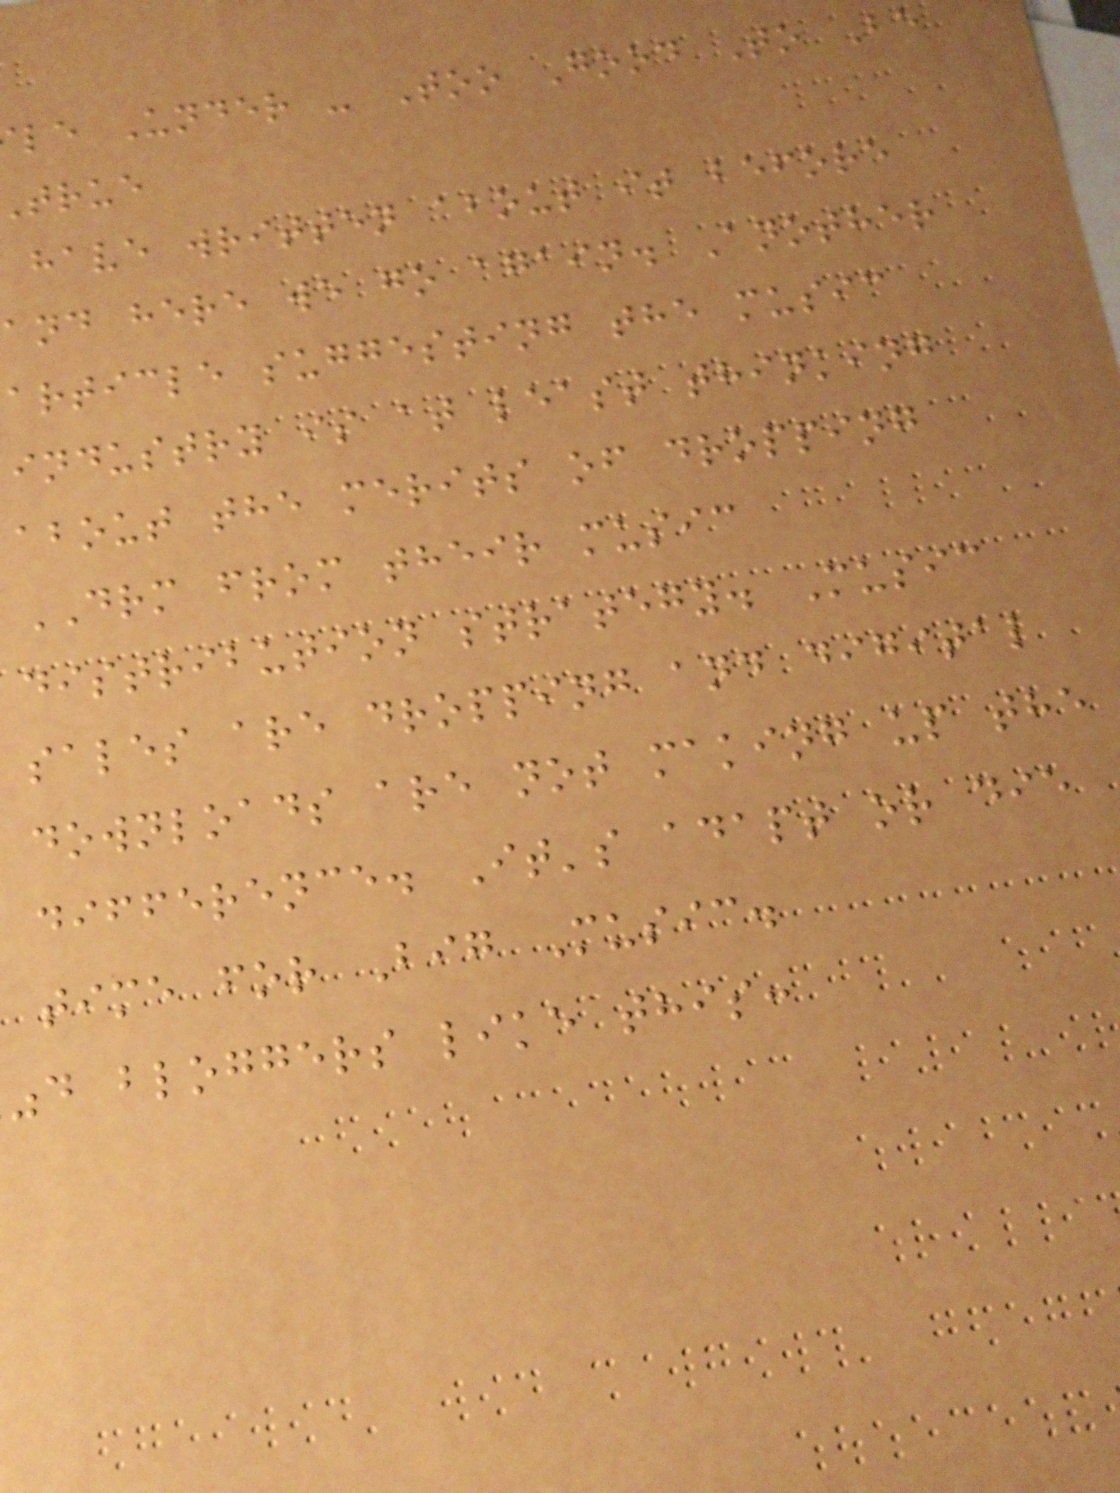le Under - Too Good To Be
true
have written about it before
and here we go again. Another
article suggesting the music
industry is at least thinking
about the merits of dropping
DRM from their music
distribution strategy. Music
sales are dropping and digital
downloads are not making up the
difference. It's adapt or die
time for Big Music.
d bloggers like this:
